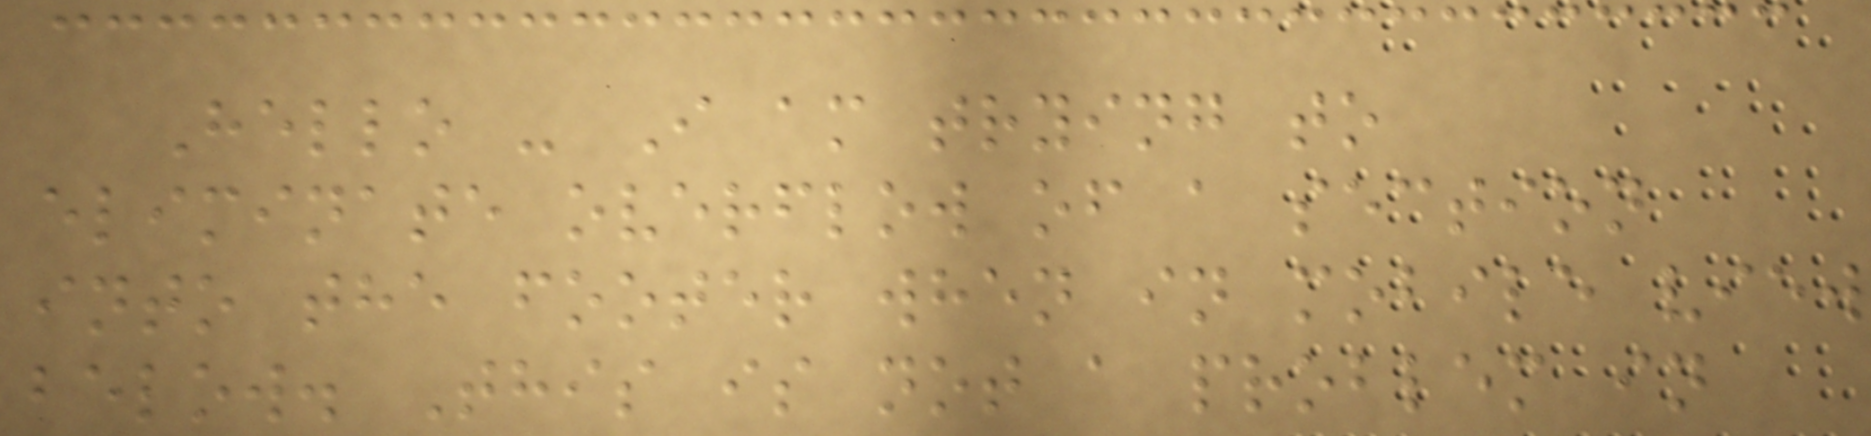Hello - I am trying to
eliminate overflow of a section
into the footer when in mobile view
below. This is not a problem in
